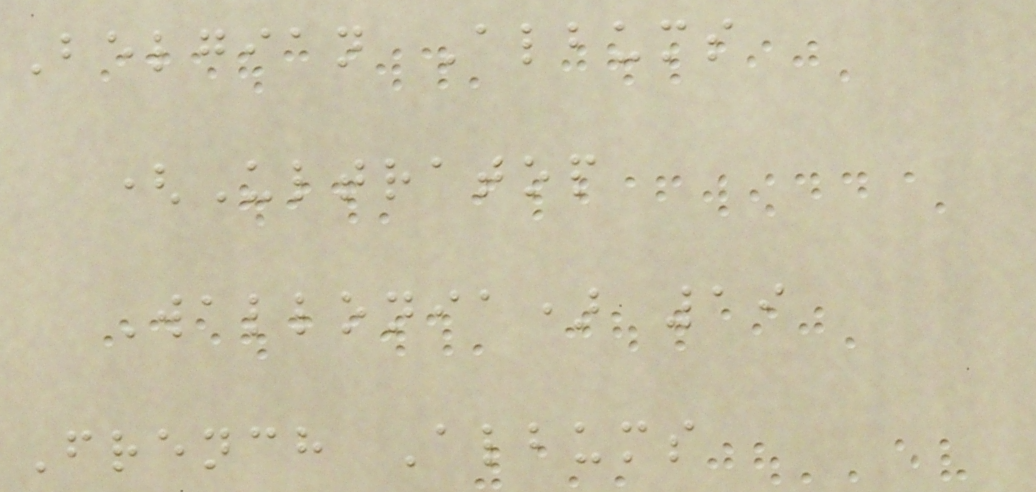Belgian Albums
(Ultratop
Wallonia) 19
French Albums
